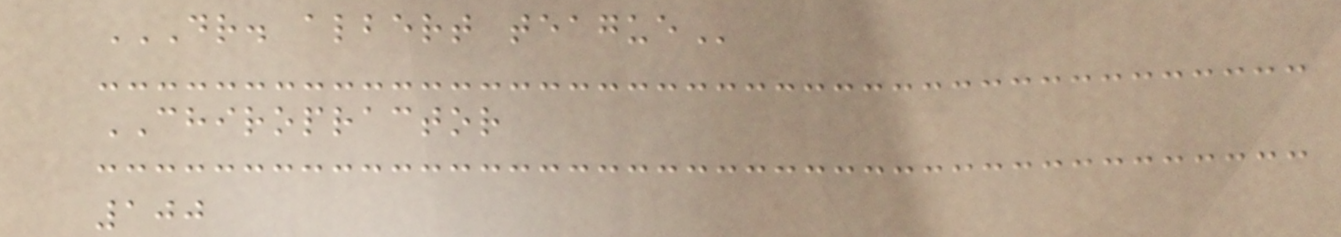DR. ALBERT TEAGUE
CHIROPRACTOR
100
